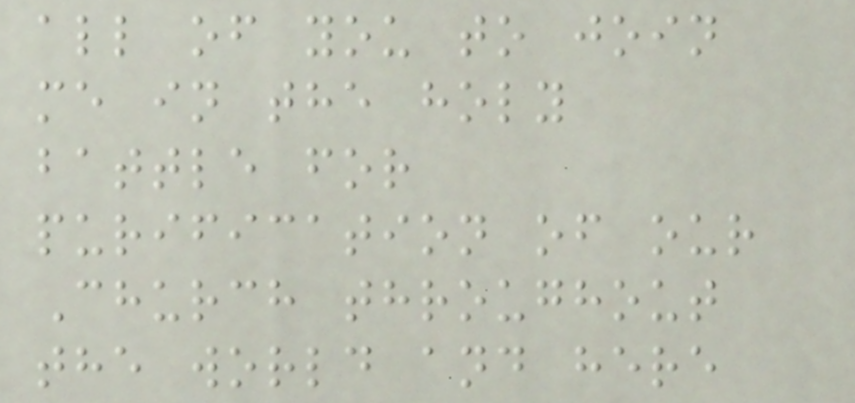all of you to join
me in the holy
battle for
purification of our
Church throughout
the world and here
